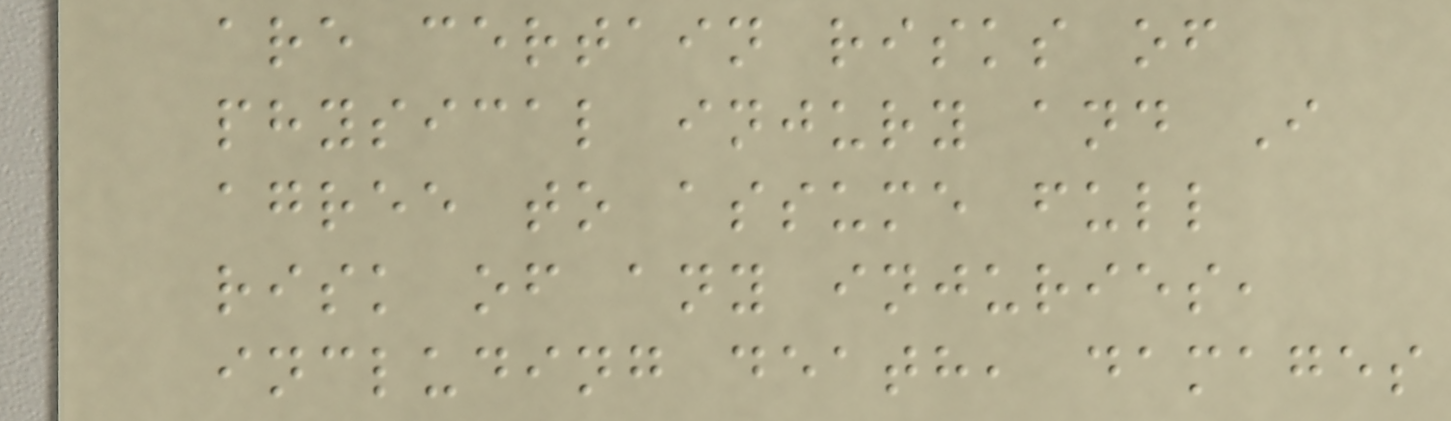are certain risks of
physical injury and I
agree to assume full
risk of any injuries,
including death, damages
